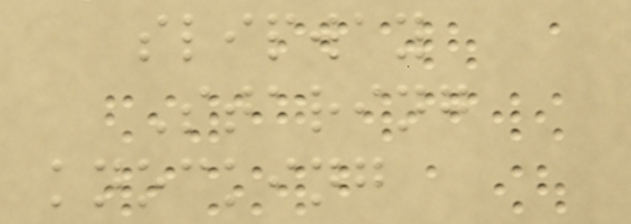slipway
Staring
knocking
